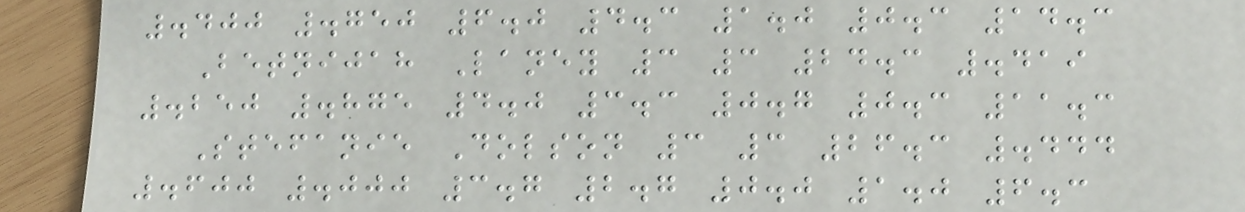.400 .750 6.0 4.3 1.0 0.3 14.3
Betnijah Laney 3 3 24.3 .419
.250 .875 4.0 3.3 0.7 0.3 11.3
Stefanie Dolson 3 3 26.3 .444
.600 .000 3.7 2.7 0.0 1.0 6.3
